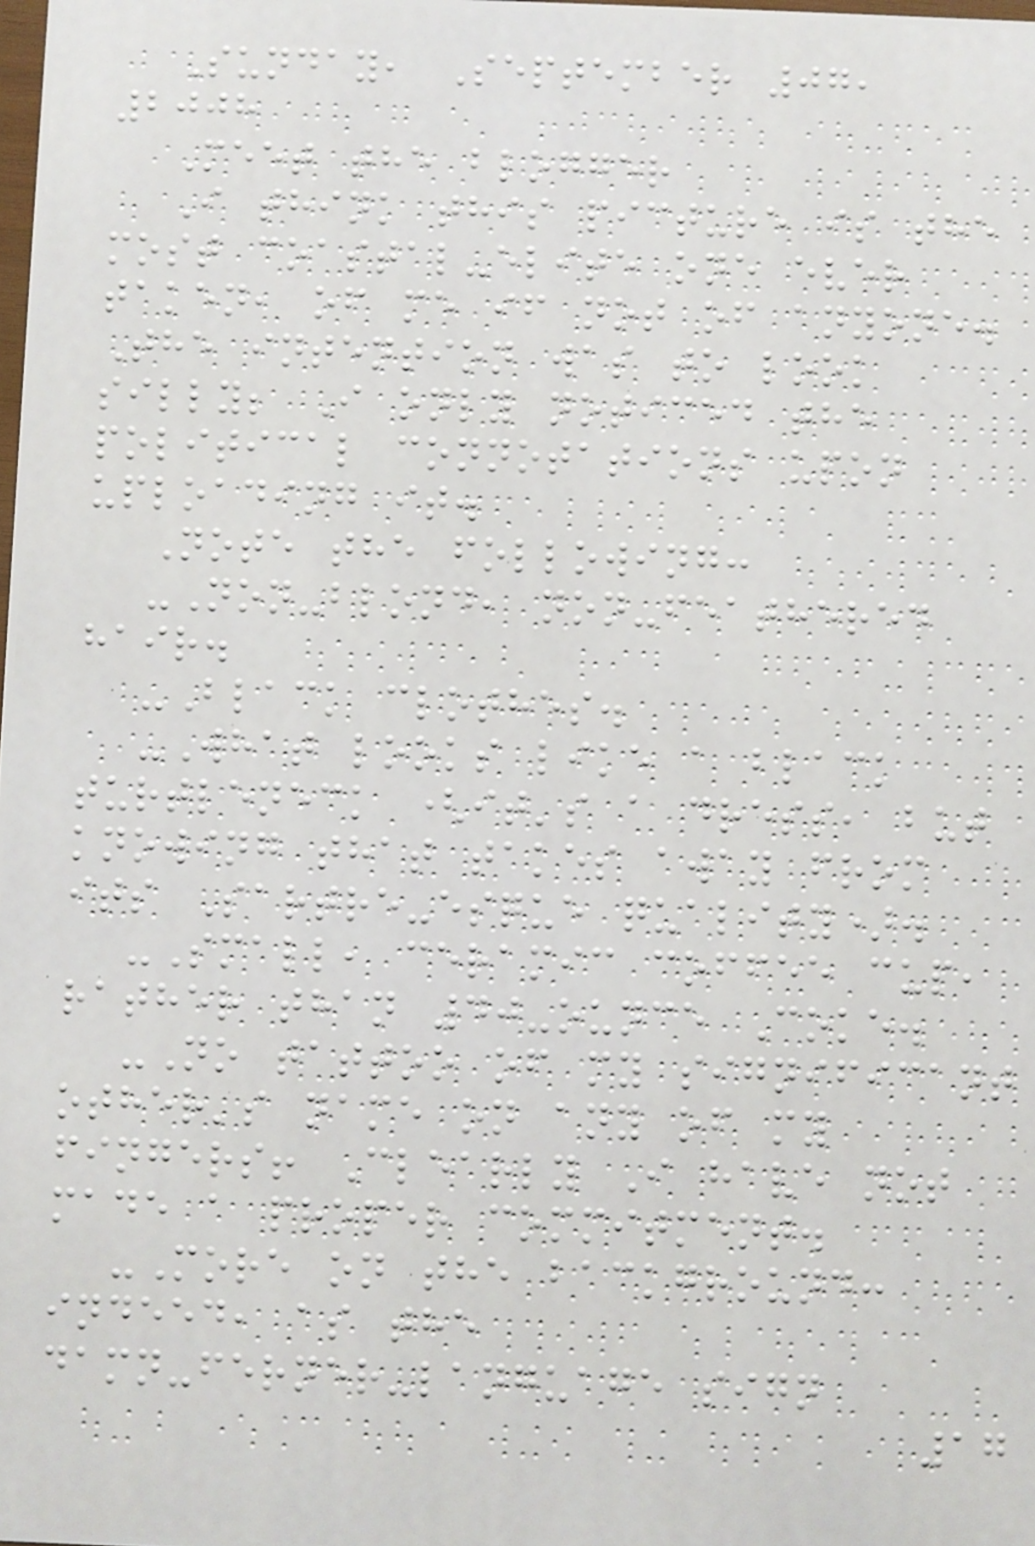Sunday, September 07,
2008
Meet the blogger
I think this picture is the
most coastal-elite one ever
taken, of me if not of anyone.
The intention was to look
silly; I only noticed the
political connotations upon
uploading it.
Note the following:
-Non-blond, non-feathered
hair.
-Black clothes.
-What looks like a black
turtleneck (it's a dress, but
knowing that takes away from
its Sartre-esque quality).
-Small, ceramic coffee cup,
rather than 40-ounce Coke.
-No tattoo of my significant
other's name on any of my
fingers! Clearly I have not
made a proper commitment.
-More on the background:
indeed, as the
damn-ferner-language sign
17
